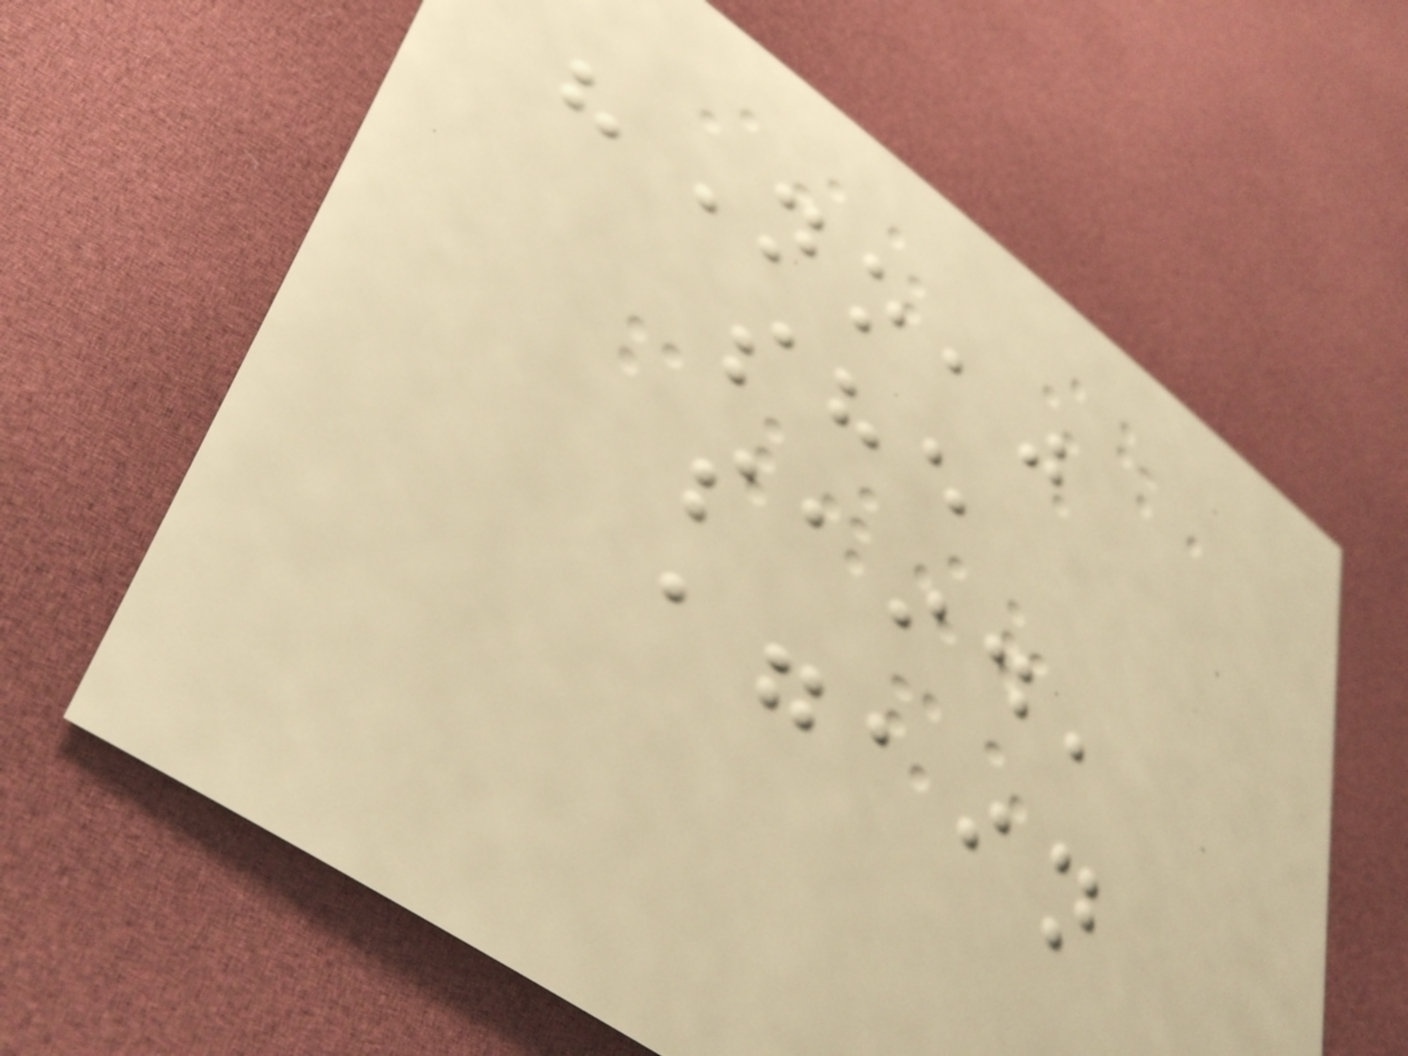"No,"
she
said,
again
